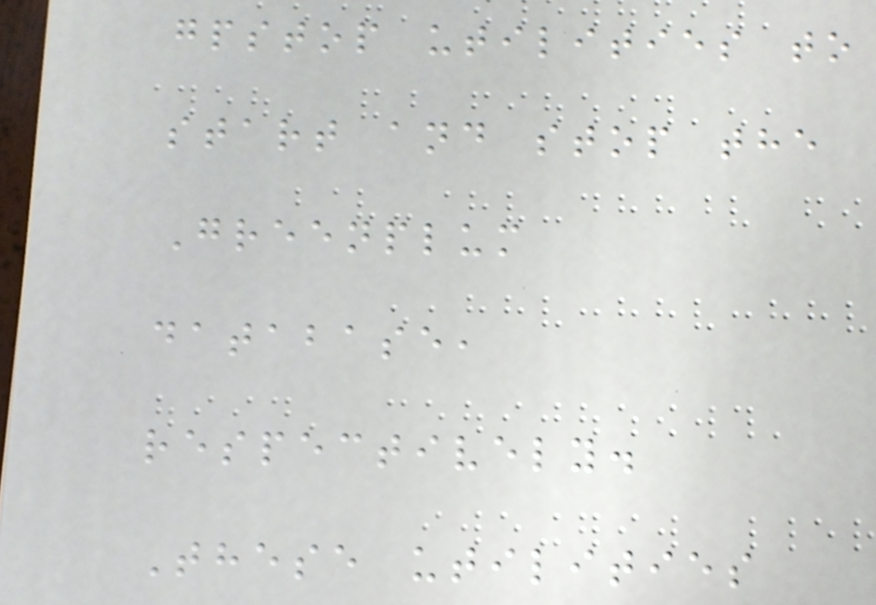gpstop utilities to
start and stop the
Greenplum
database,
respectively.
These utilities
